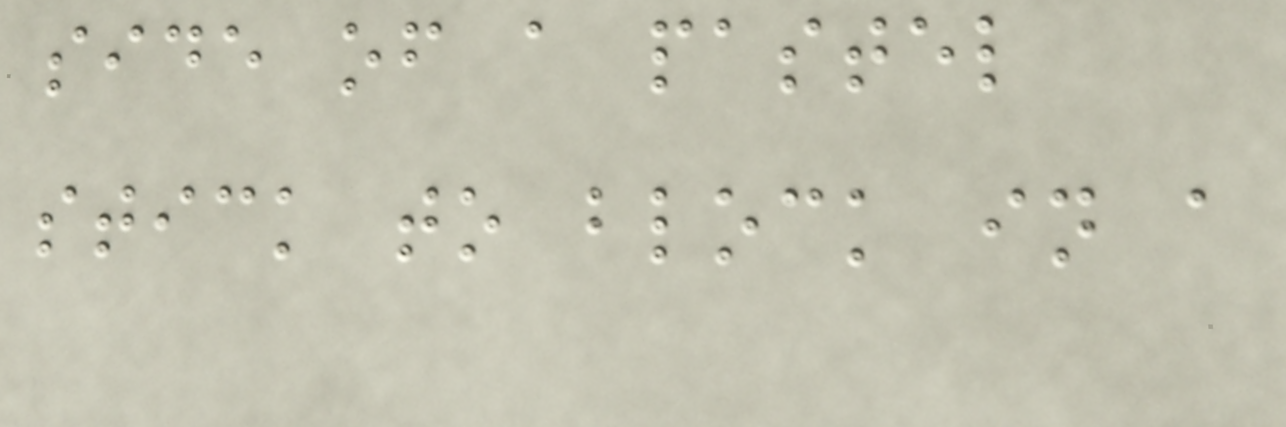side of a pastel
stick to block in a
